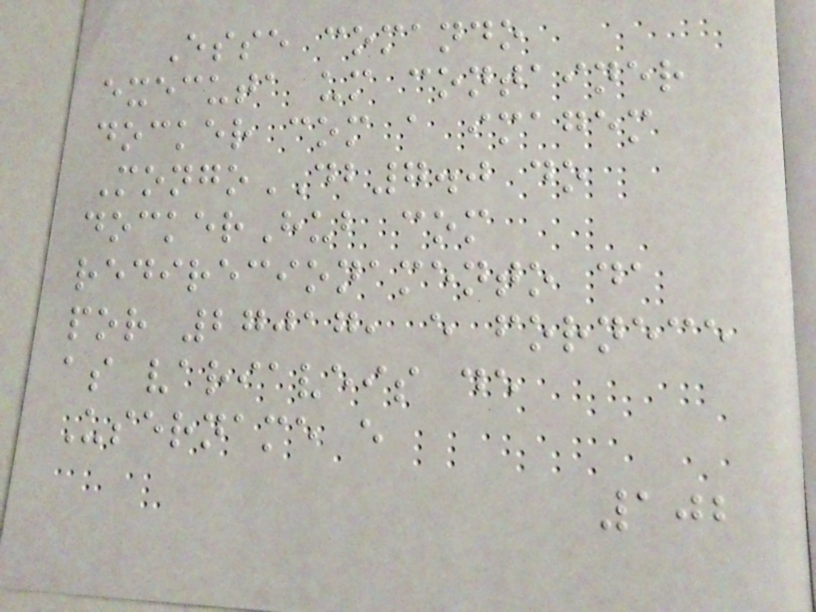Esse comando
executa um container
docker com a imagem
MongoDB7.0 do
dockerHub com
redirecionamento da
por 27017, e fornece
as variaveis de
Username e
102
